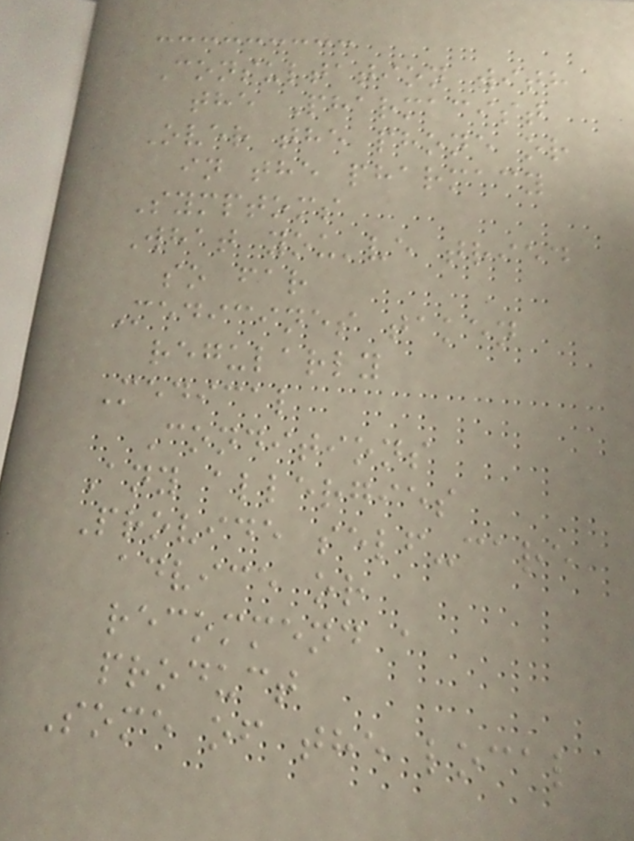Consultation with
the Pharmacist
Over the phone or
in the pharmacy
Symptoms
What you've tried
so far
Medicines taken
regularly
Medical
Conditions
Any allergies
Provide self-care
advice or
recommend a
product
Some of the local
